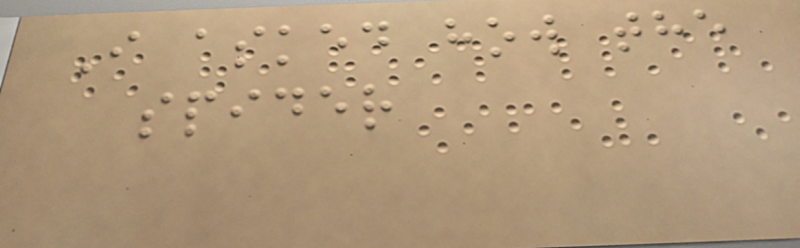I asked how the
spider
